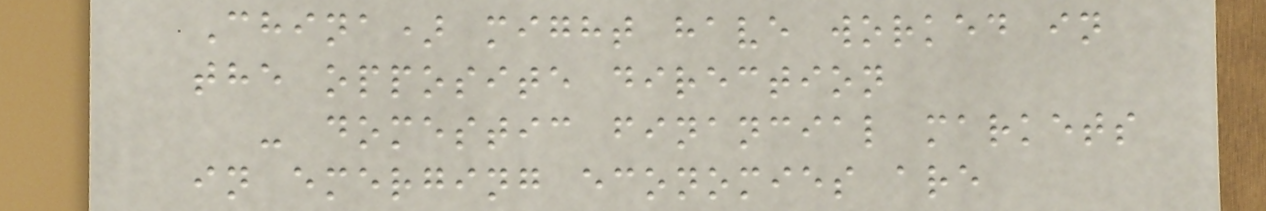China) might have worked in
the opposite direction
- domestic financial markets
in emerging economies are
